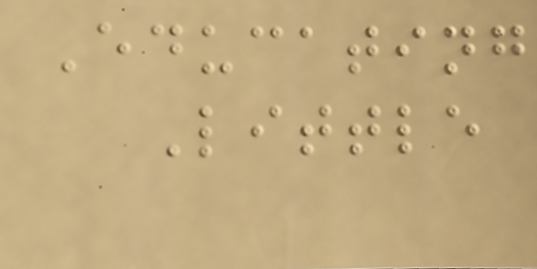Educating
Little
